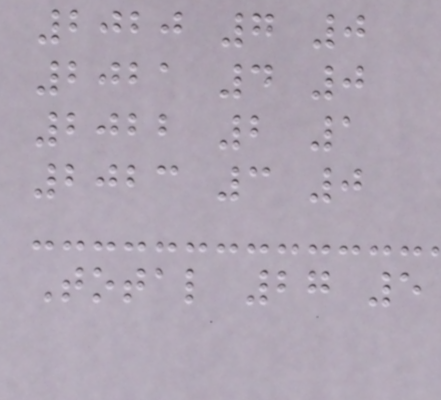2020 7 0
2021 4 0
2022 2 1
2023 3 0
Total 27 5
